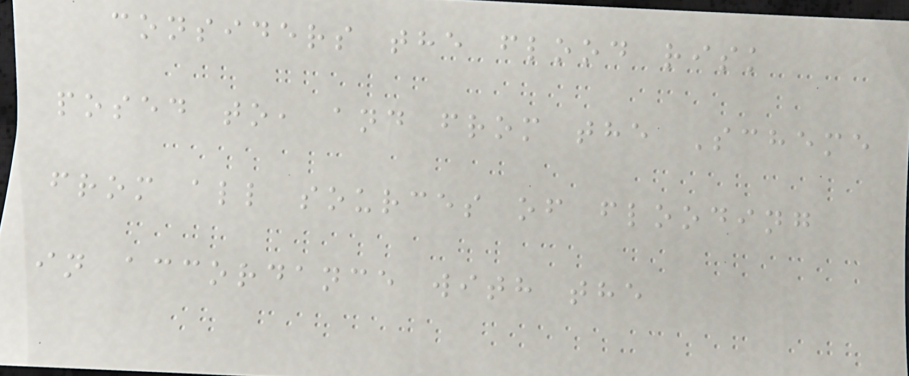considers the flood risk
posed to, and from the Scheme
from all sources of flooding
in accordance with the
